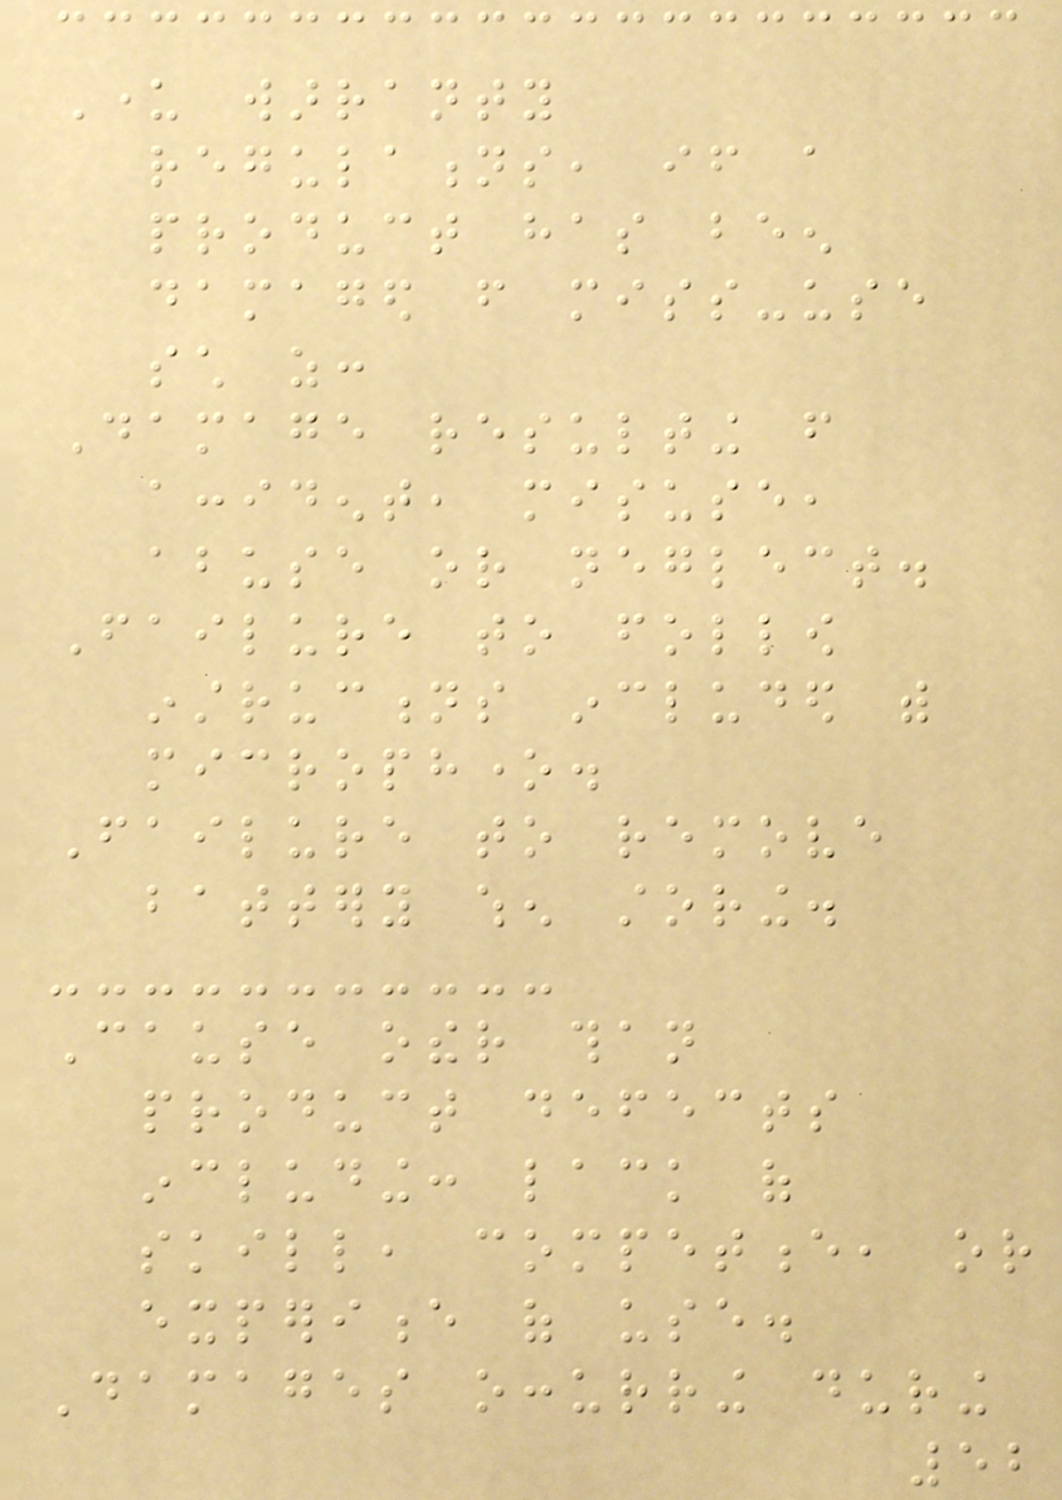Under warranty
regulations, if a
product has been
damaged from miss-use
such as:
Damage resulting from
accident, misuse,
abuse or neglect.
Failure to follow
instructions included with
microphone.
Failure to remove
battery when storing.
Cause other than
product defects
including: lack of
skill, competence, or
experience of use.
Damages occurring during
52
